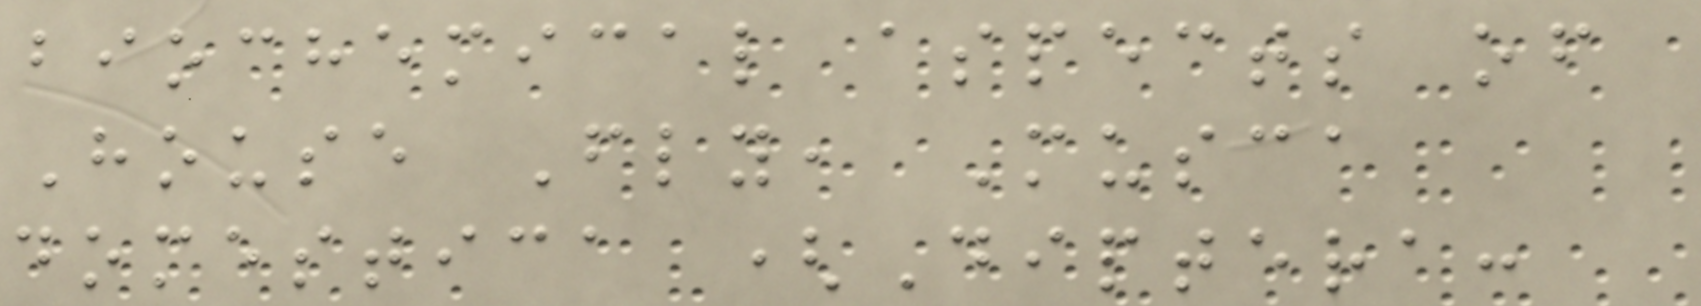biochemical aspects of
House Fly, Musca
domestica (Diptera:
